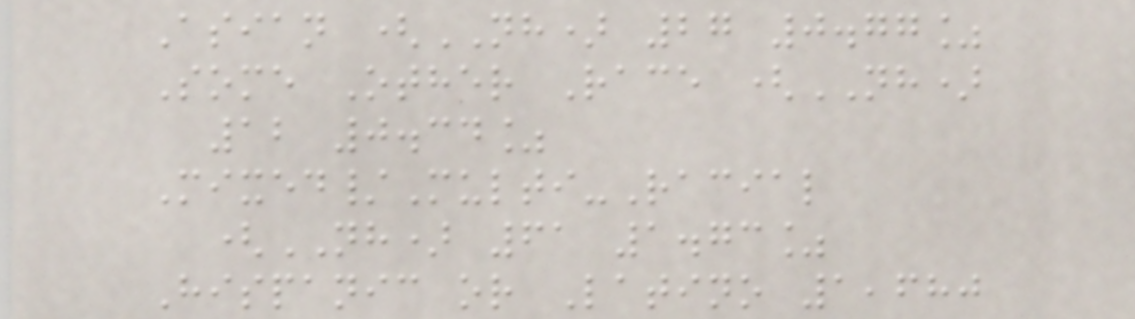Asian (NH) 27 0.77%
Some Other Race (NH)
12 0.34%
Mixed/Multi-Racial
(NH) 61 1.73%
Hispanic or Latino 1,680
